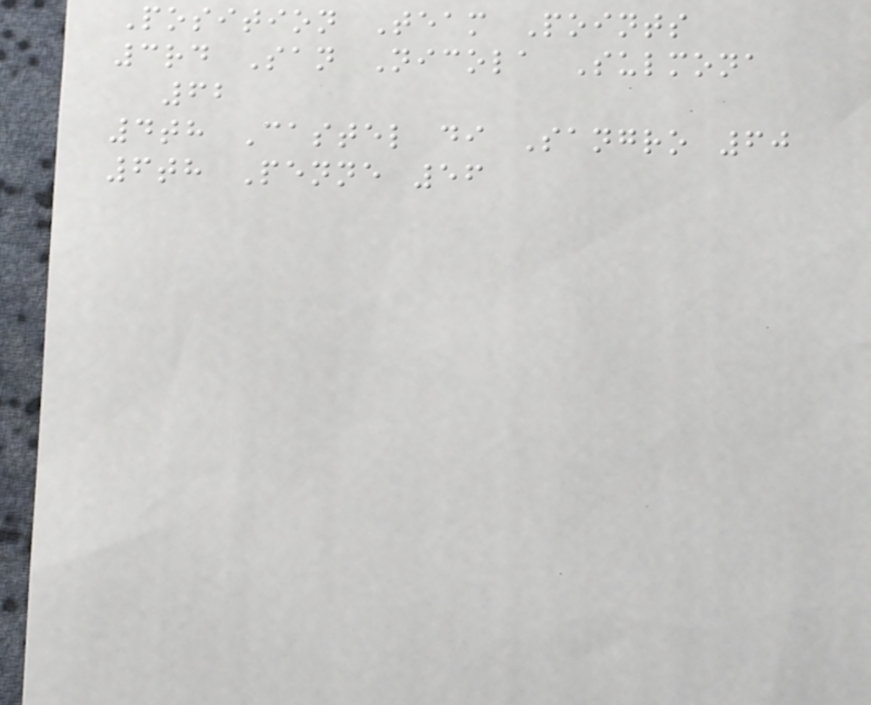Position Team Points
3rd San Nicola Sulmona
62
4th Castel di Sangro 60
6th Penne 56
